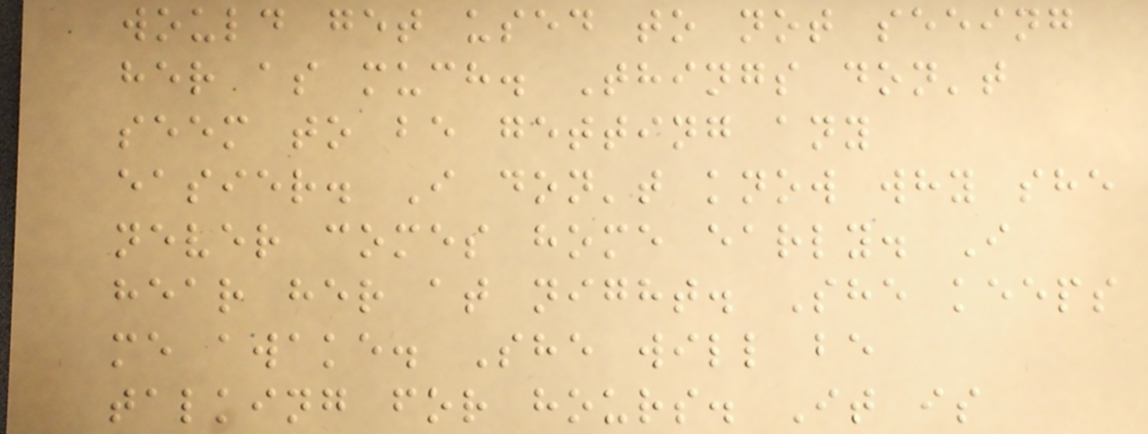would get used to not seeing
her as much. Things don't
seem to be getting any
easier. I don't know why she
never comes home early. I
hear her at night. She keeps
me awake. She will be
talking for hours. It is
